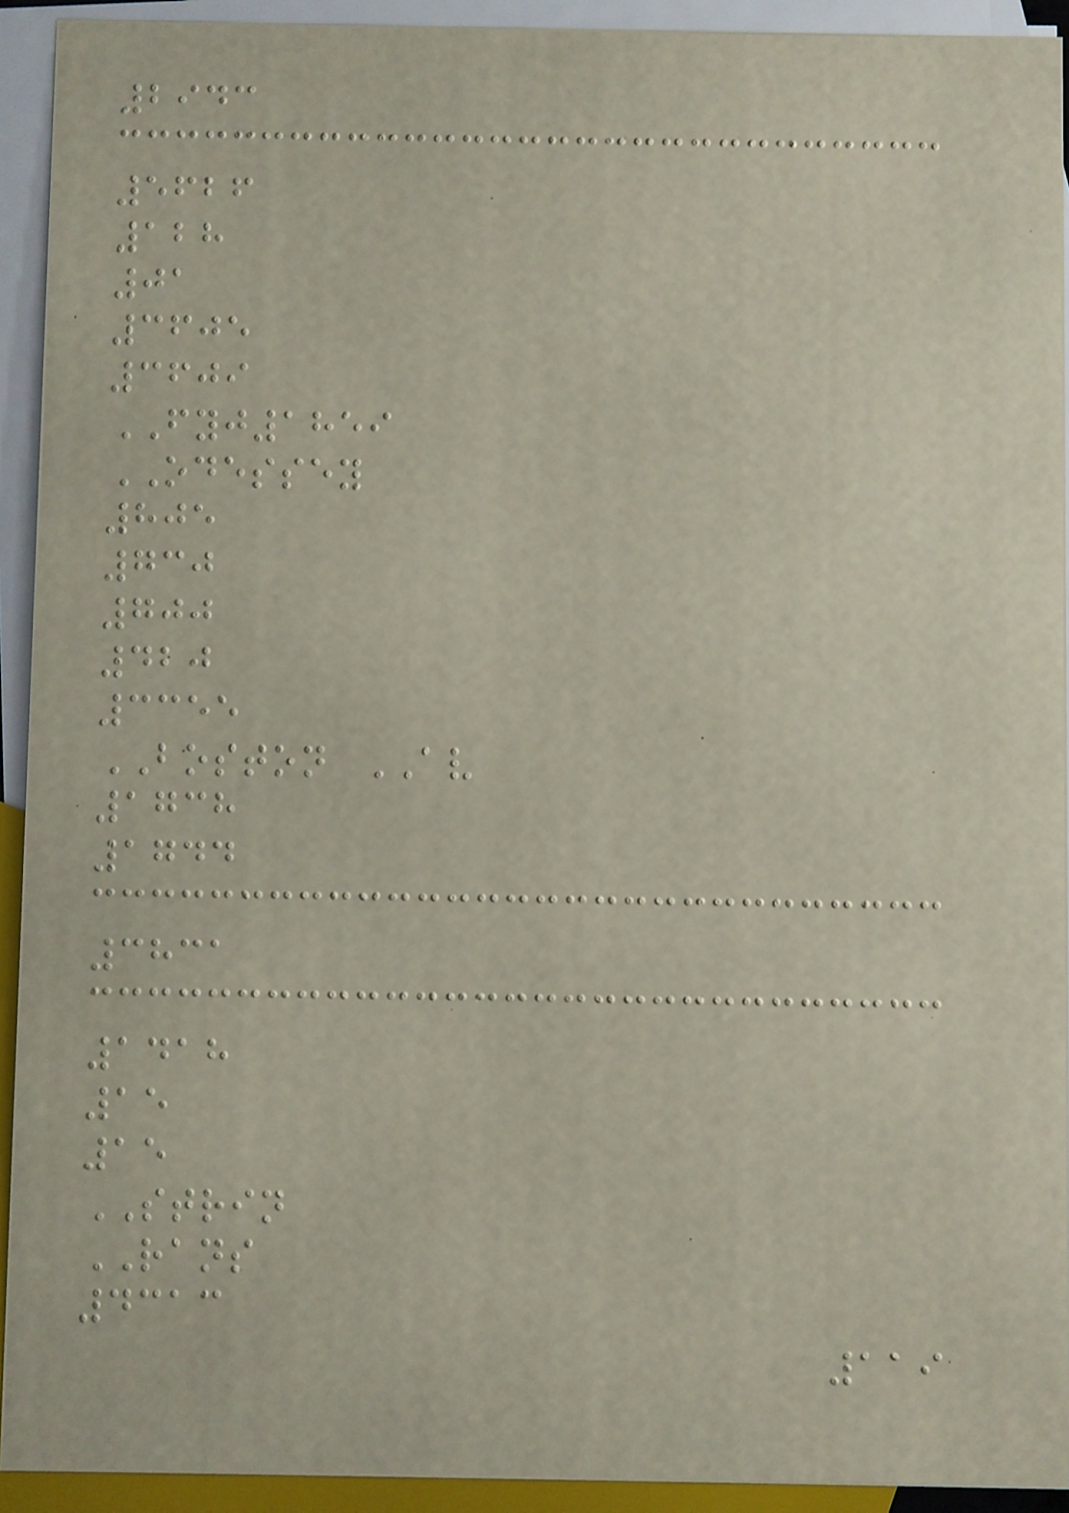2943
5626
128
01
3605
3609
FYJ1859
ODESSEY
805
730
700
420
3355
BOSTON AV
1738
1744
3831
1418
15
15
STRIN
RANS
4313
119
